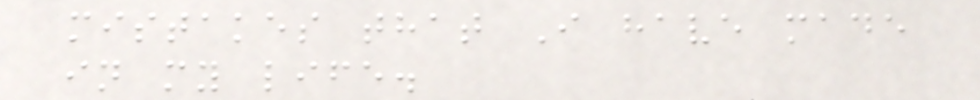mistakes that I have made
in my life.
